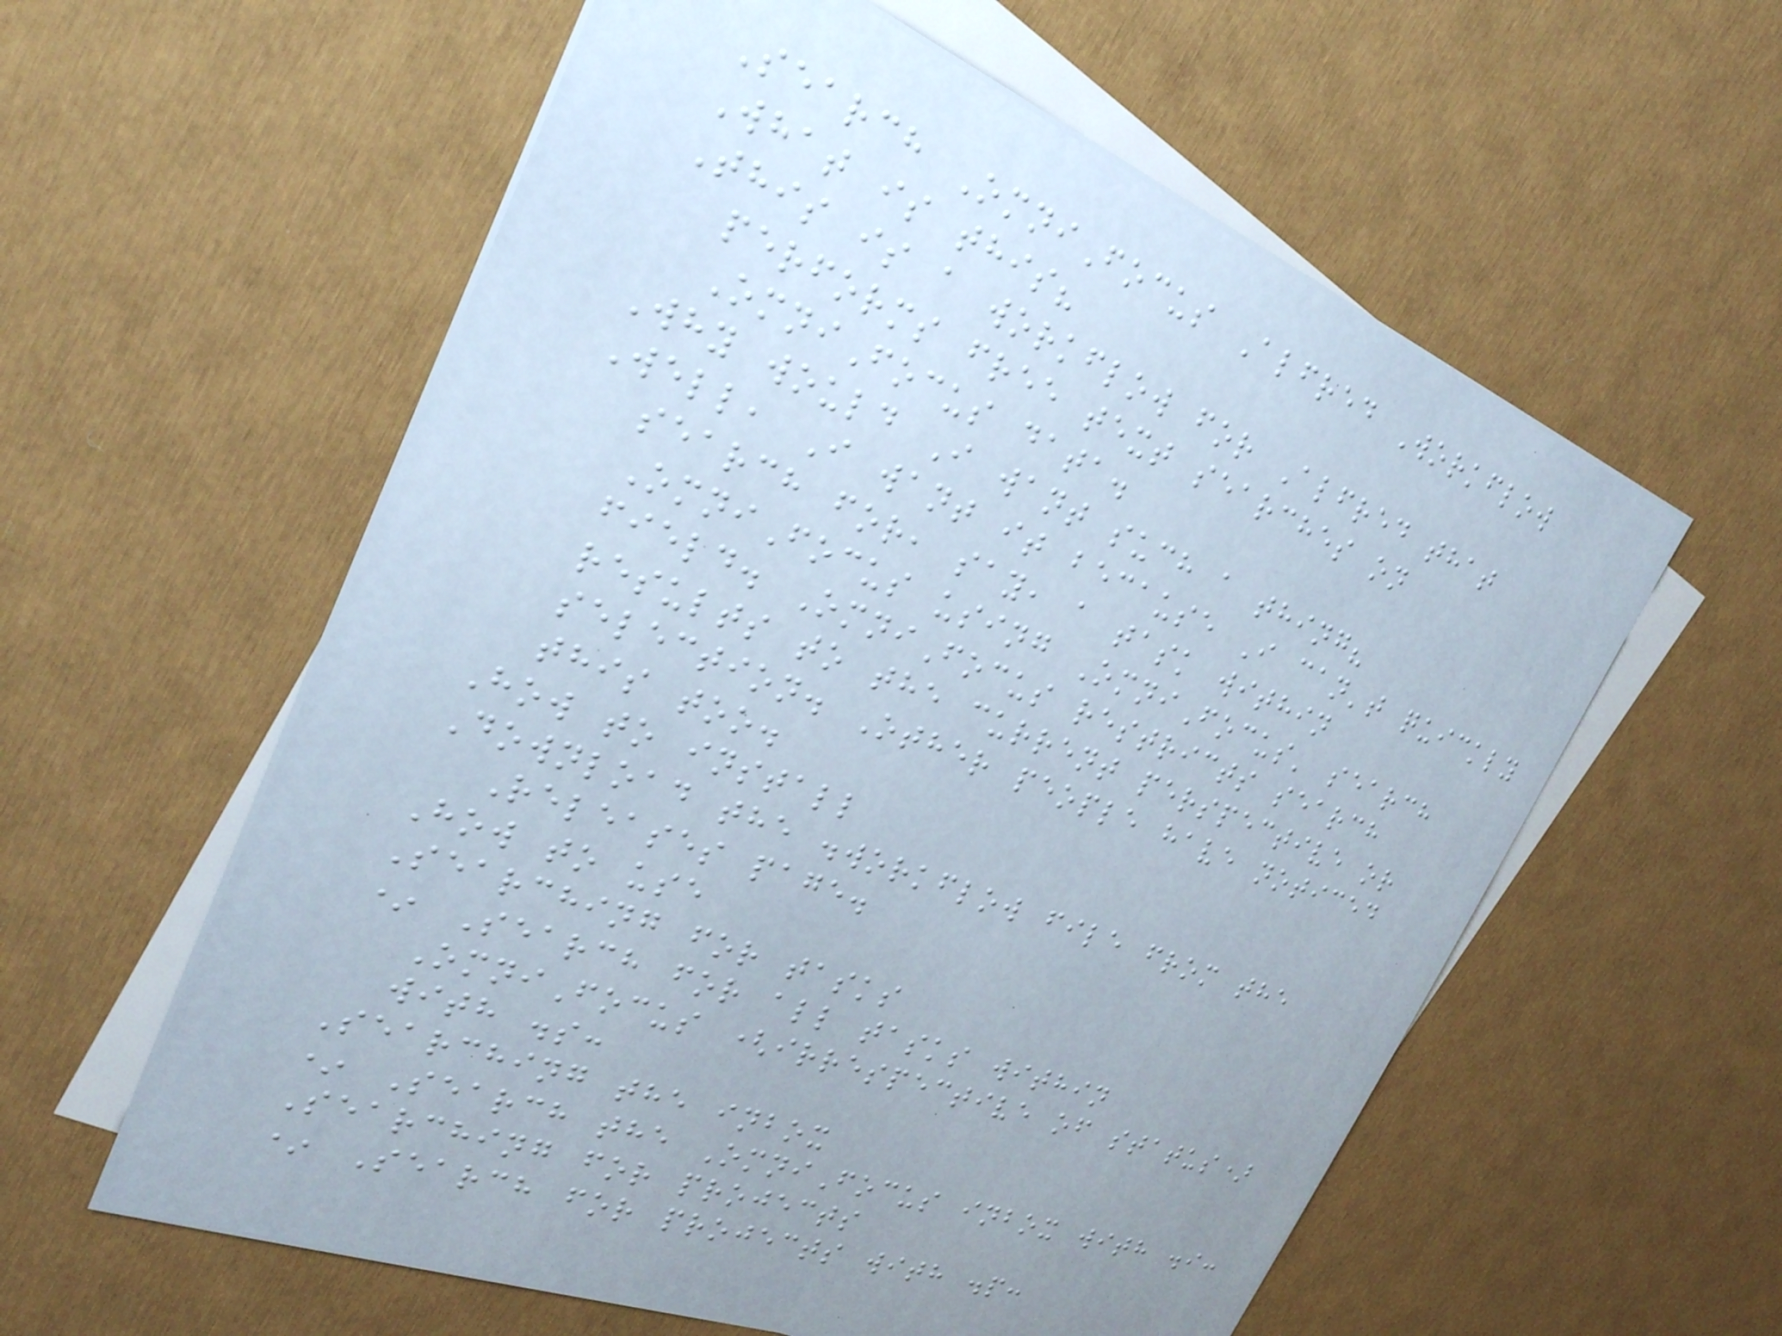Search OmniFocus Alfred Workflow
What is this?
This is a workflow for Alfred that
performs free text searches on
OmniFocus data.
Why would I want such a thing?
Well, I want it because I can't quickly
search for, say, a task within
OmniFocus using OmniFocus' search
field. OmniFocus restricts search
results to the current perspective or
selection. Other people have noticed
this too.
How to install
Download the .workflow file from the
Releases page.
How to use
Searching for tasks
* Search for all tasks within
OmniFocus (irrespective of status)
with .s:
Searching the inbox
* Search the OmniFocus inbox with .i:
Searching for projects
* Search for projects with .p:
